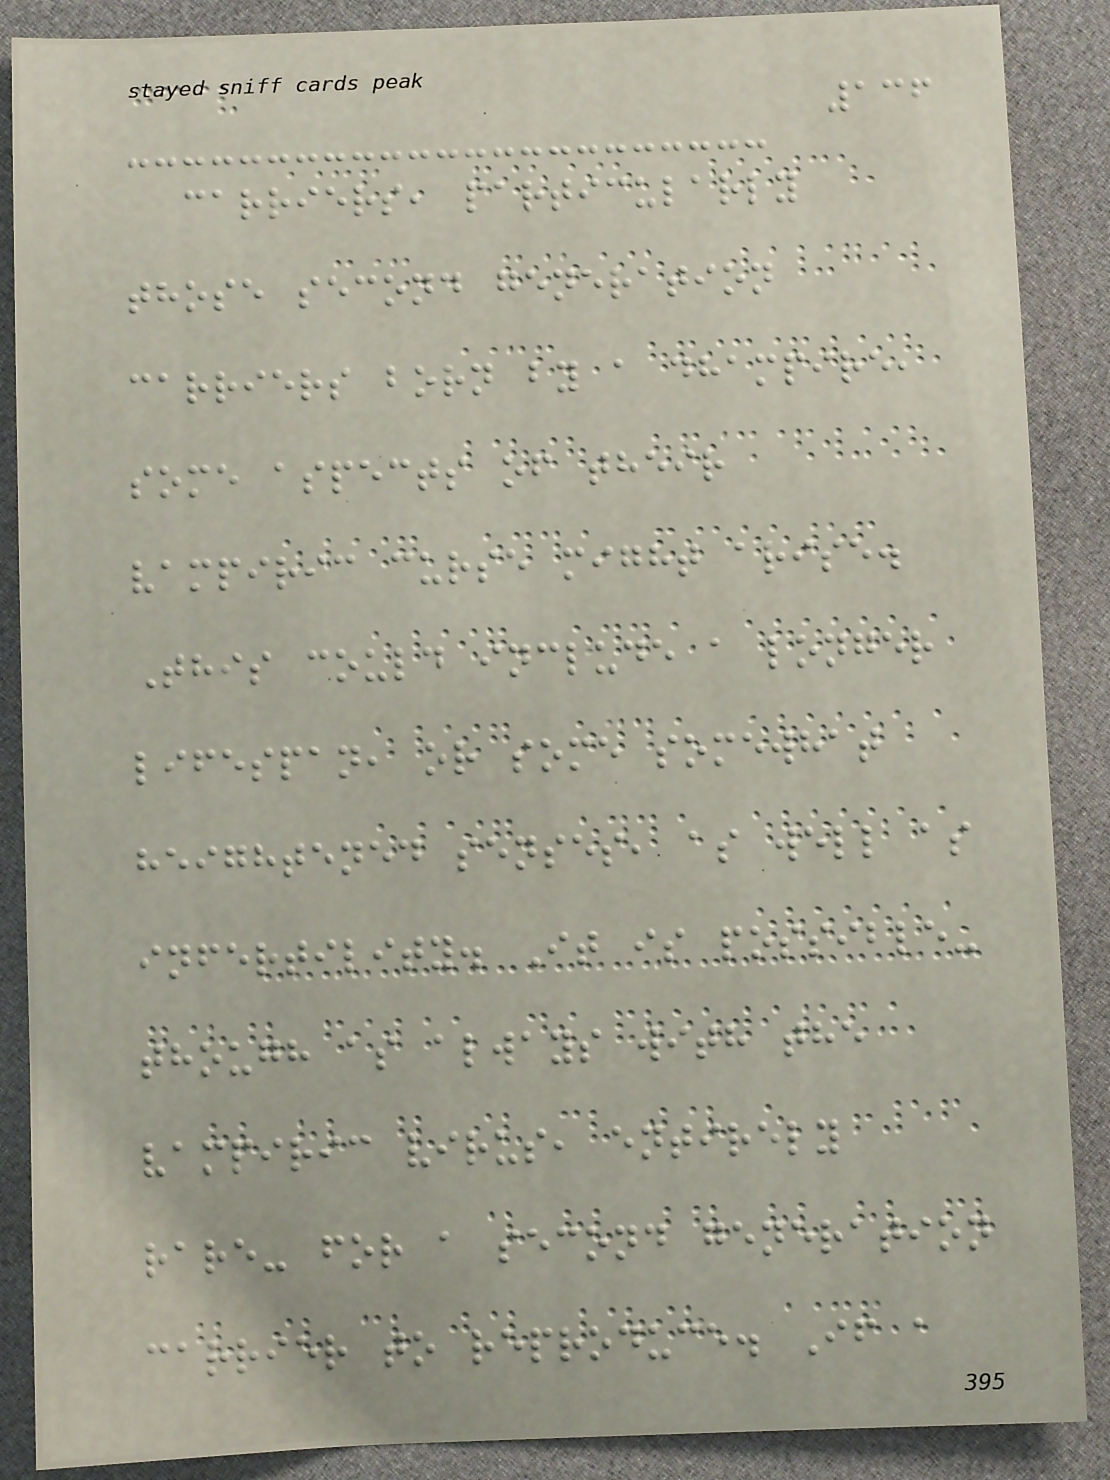136
carriers, particularly
those second generation
carriers born by a dhampire,
some aspects of their
vampiric curse might arise.
This could include a longer
lifespan, or some somewhat
heightened senses, as well as
infertility. It is possible-
though as always with the
vampiric virus, entirely
rare- for a second generation
carrier to reproduce. If a
